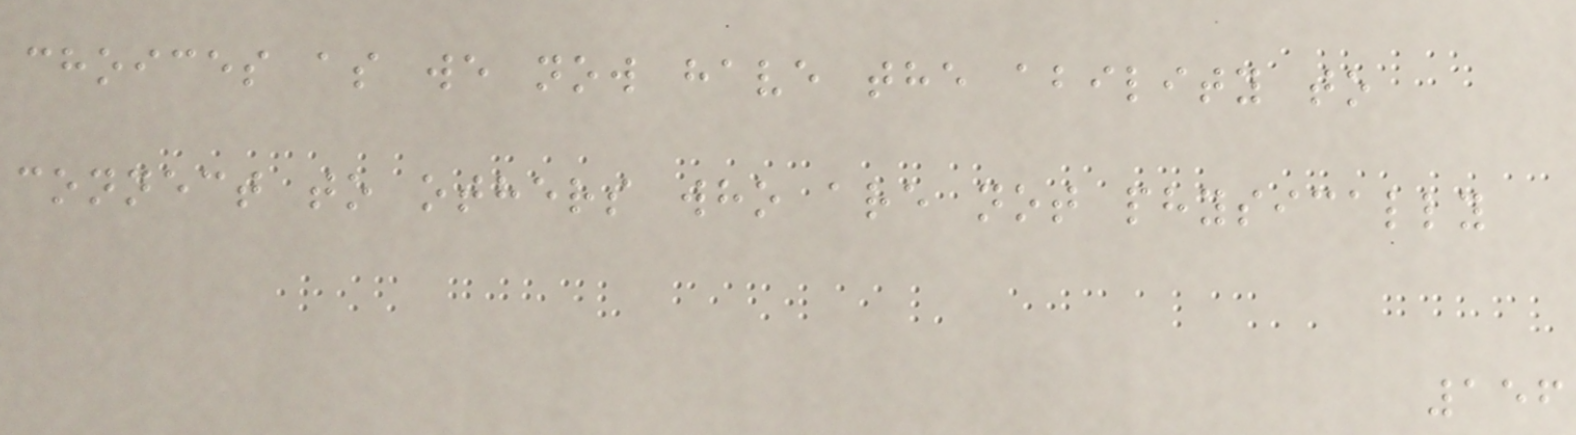choices as we now have the ability to
connect to others who are not physically
156
